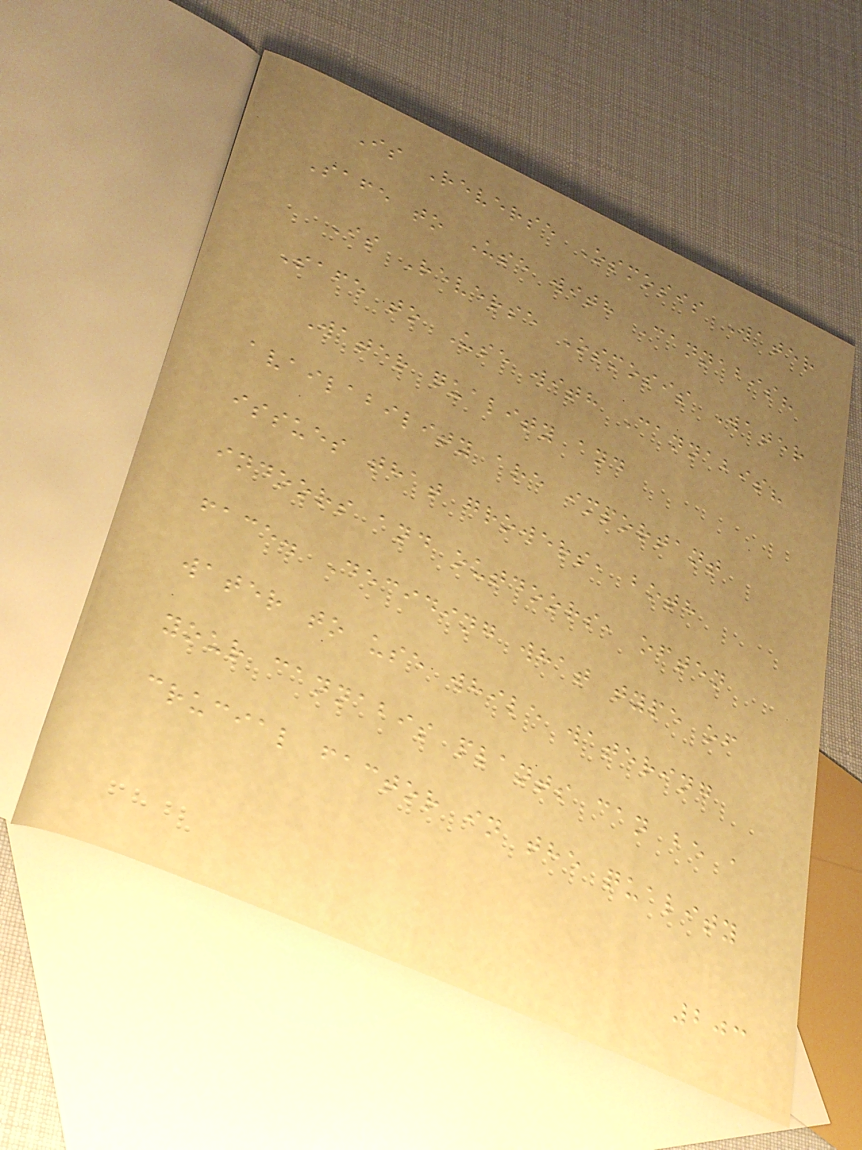Is Reverse Osmosis Water
Safe to Use with Cannabis?
Is Reverse Osmosis Water
Safe to Use with Cannabis?
Water quality and
availability are important
issues that growers, both
indoors and outdoors, often
face. Deciding what type of
water to use while watering
your cannabis plants can be a
crucial factor in the quality
203
